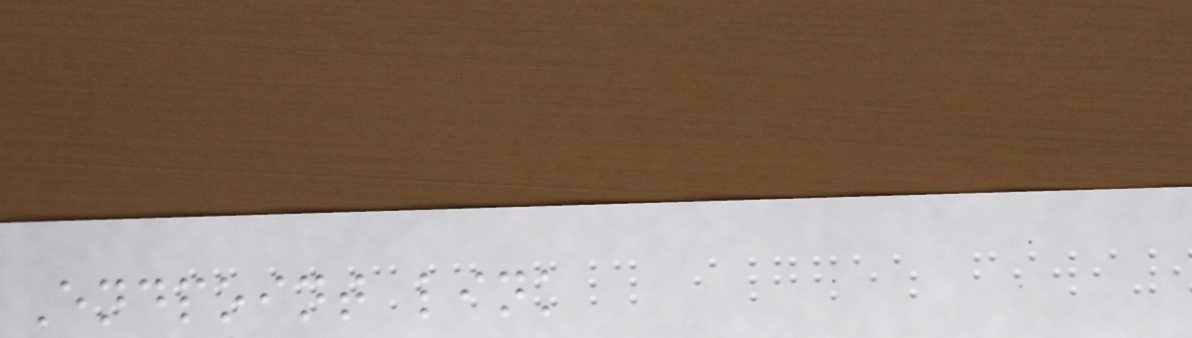Endpoint link
